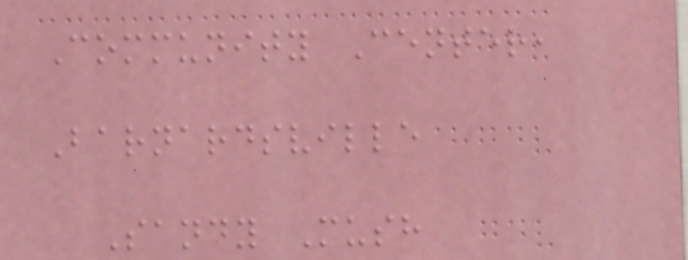Community Center,
Barnardsville
Sandy Mush
